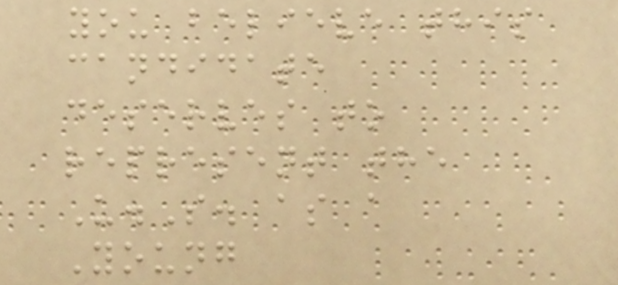you believe this
candidate
deserves to
represent the
U.S. as a
Young
